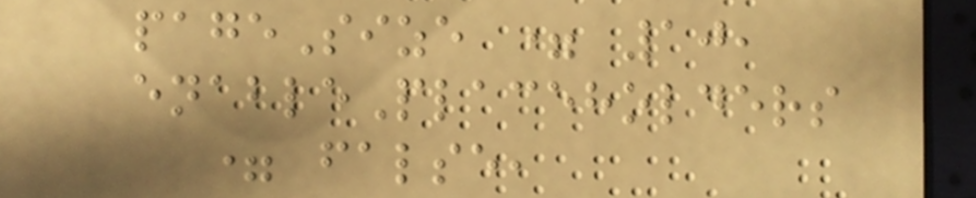pageSize = 10,
enablePlaceholders
= false,
